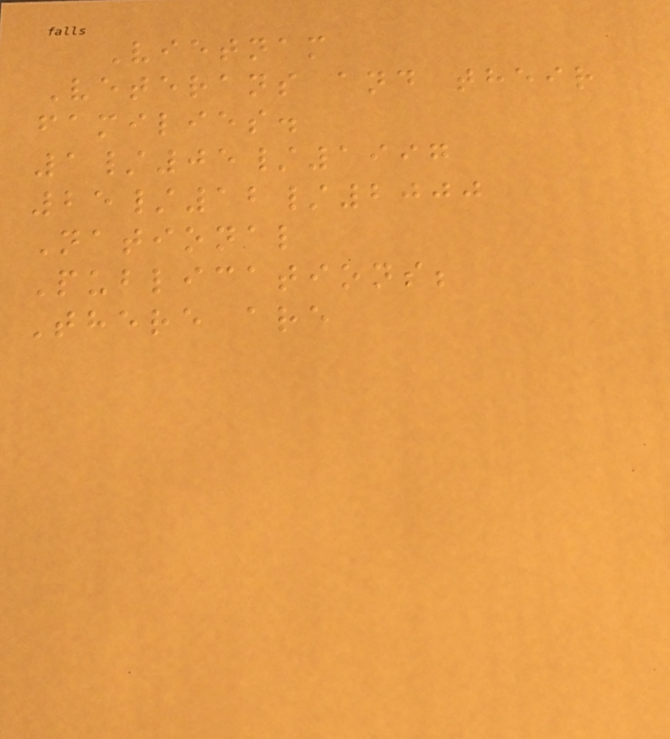Vietnam
Veterans and their
families.
1/05/1997
25/12/2000
National
Publications;
There are
